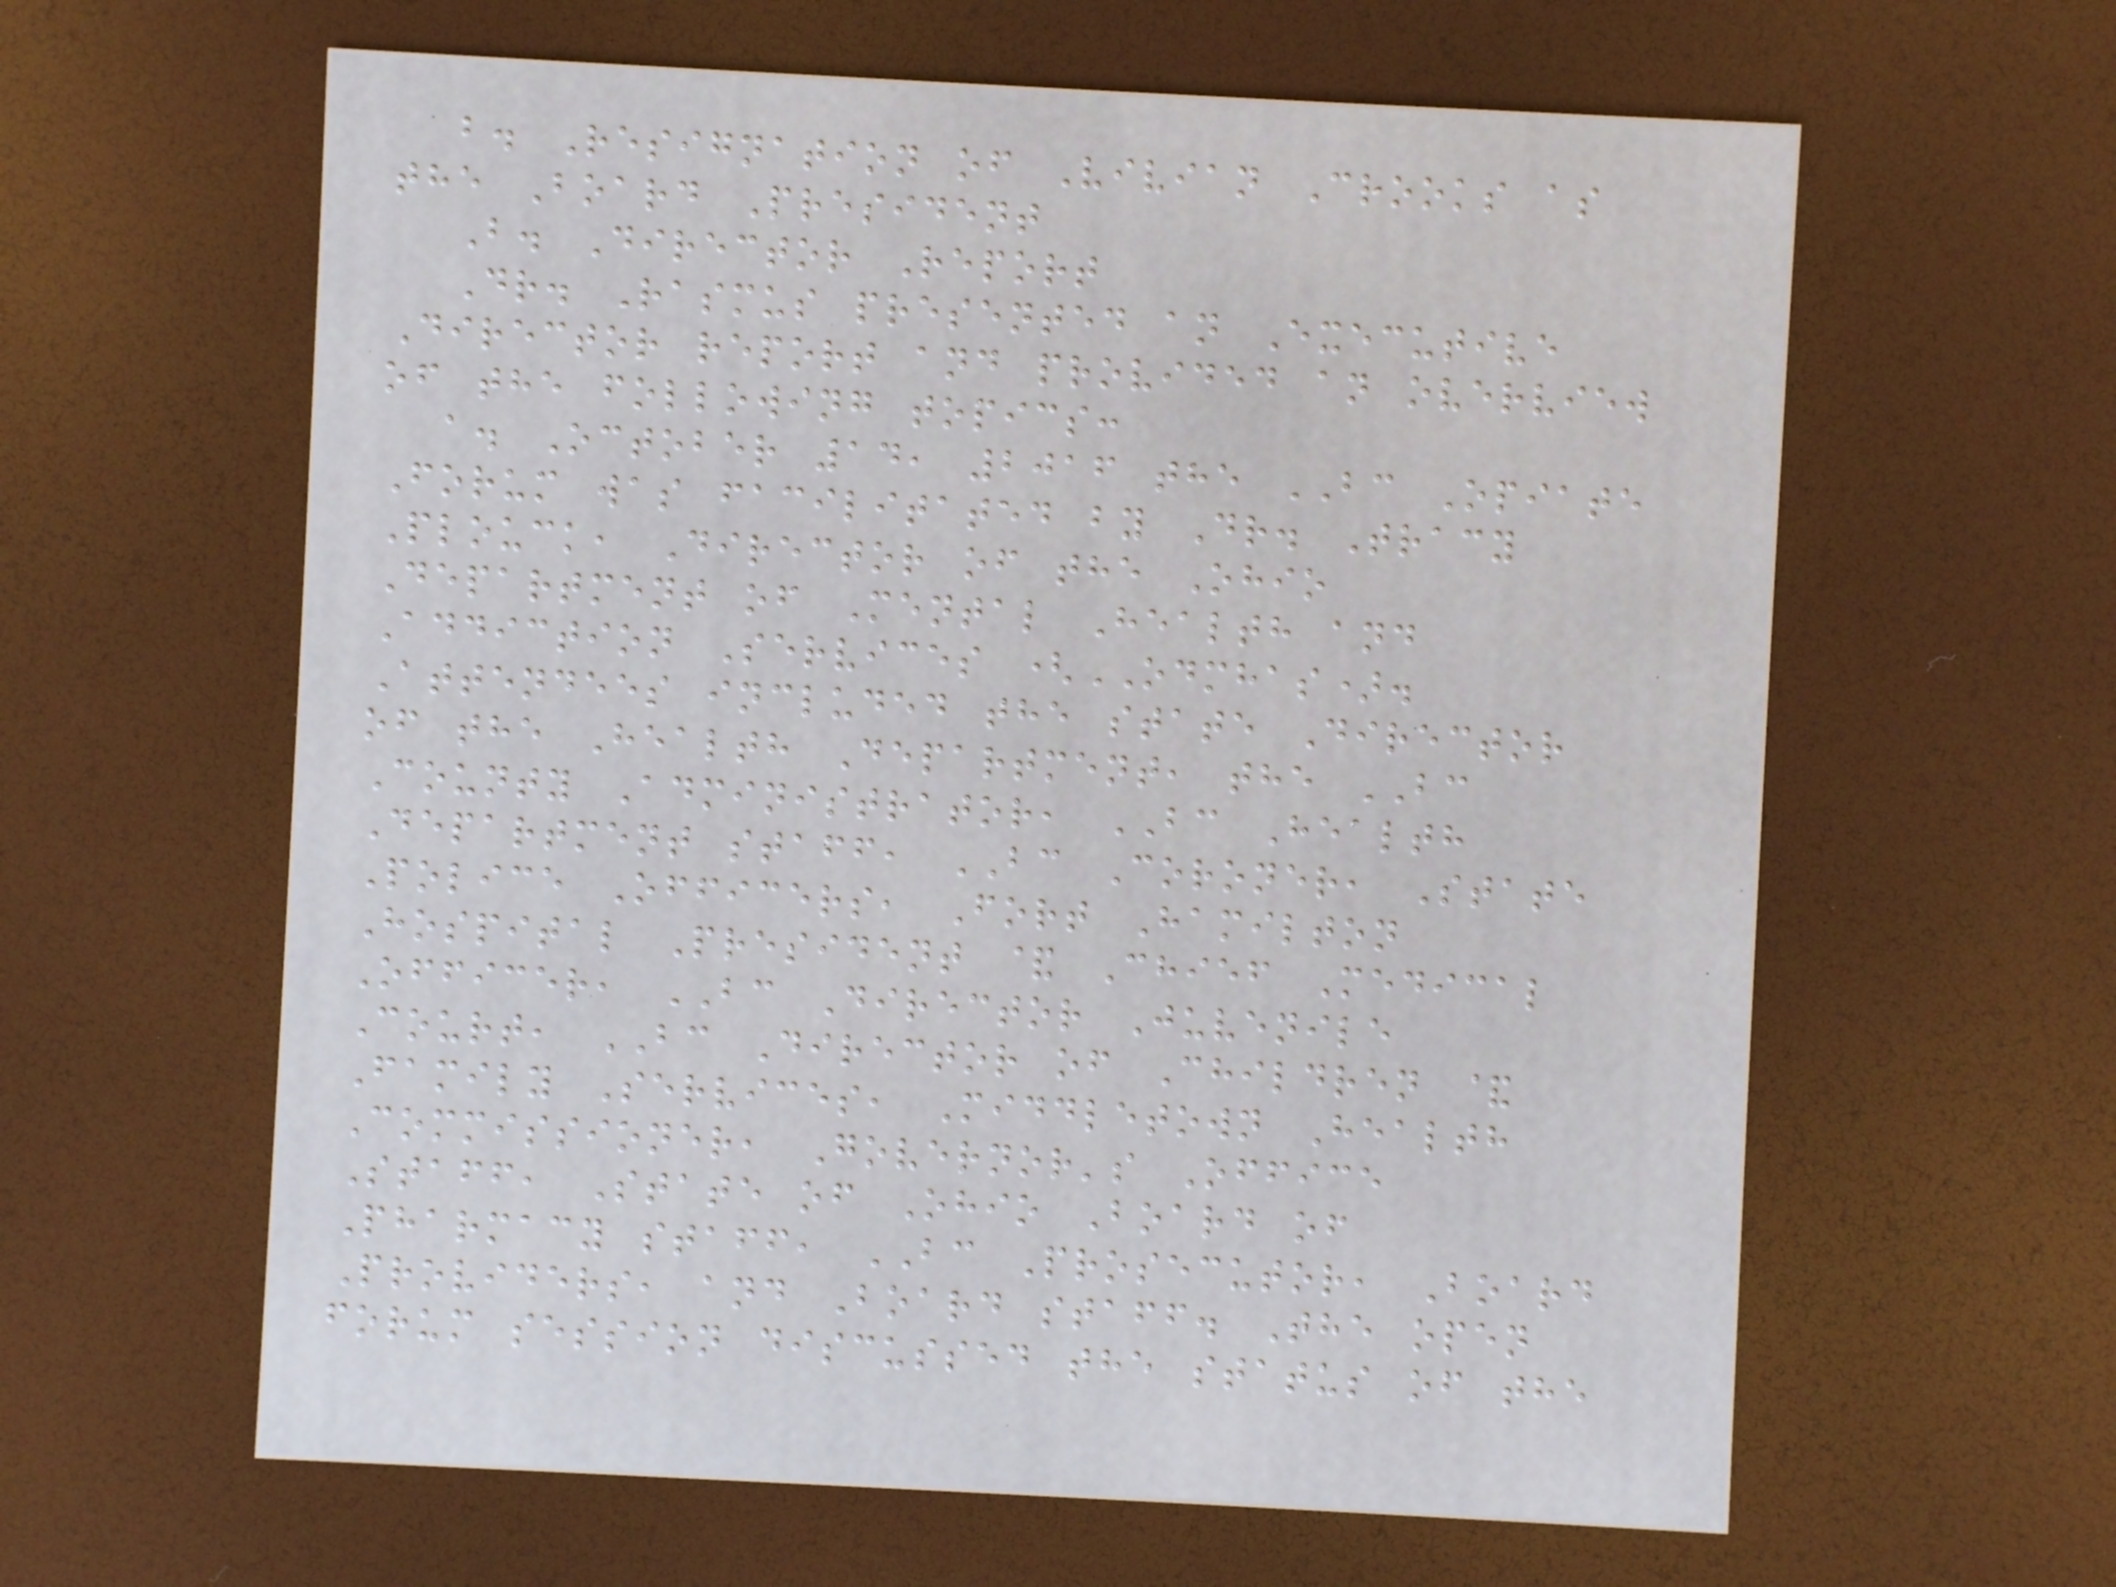b. Resignation of Vivian Crooks as
the Board President
B. Director Report
Dr. Rasmus presented an Executive
Director report and provided an overview
of the following topics:
a. October 14, 2016 the BC Opiate
Forum was facilitated by Dr. Tracy
Plouck, Director of the Ohio
Department of Mental Health and
Addiction Services (ODMHAS).
Attendees included the state Director
of the Health Department, the BC
County Administrator, BC Health
Department staff, BC Coroner, State
Police Officers, Fort Hamilton
Hospital President & Chief Medical
Officer, BC Director Juvenile
Court, BC Director of Children &
Family Services, Middletown Health
Commissioner, Governor's Office
Staff, State of Ohio Board of
Pharmacy staff, BC Prosecutor, Board
Providers, and Board staff. The open
forum session discussed the status of the
